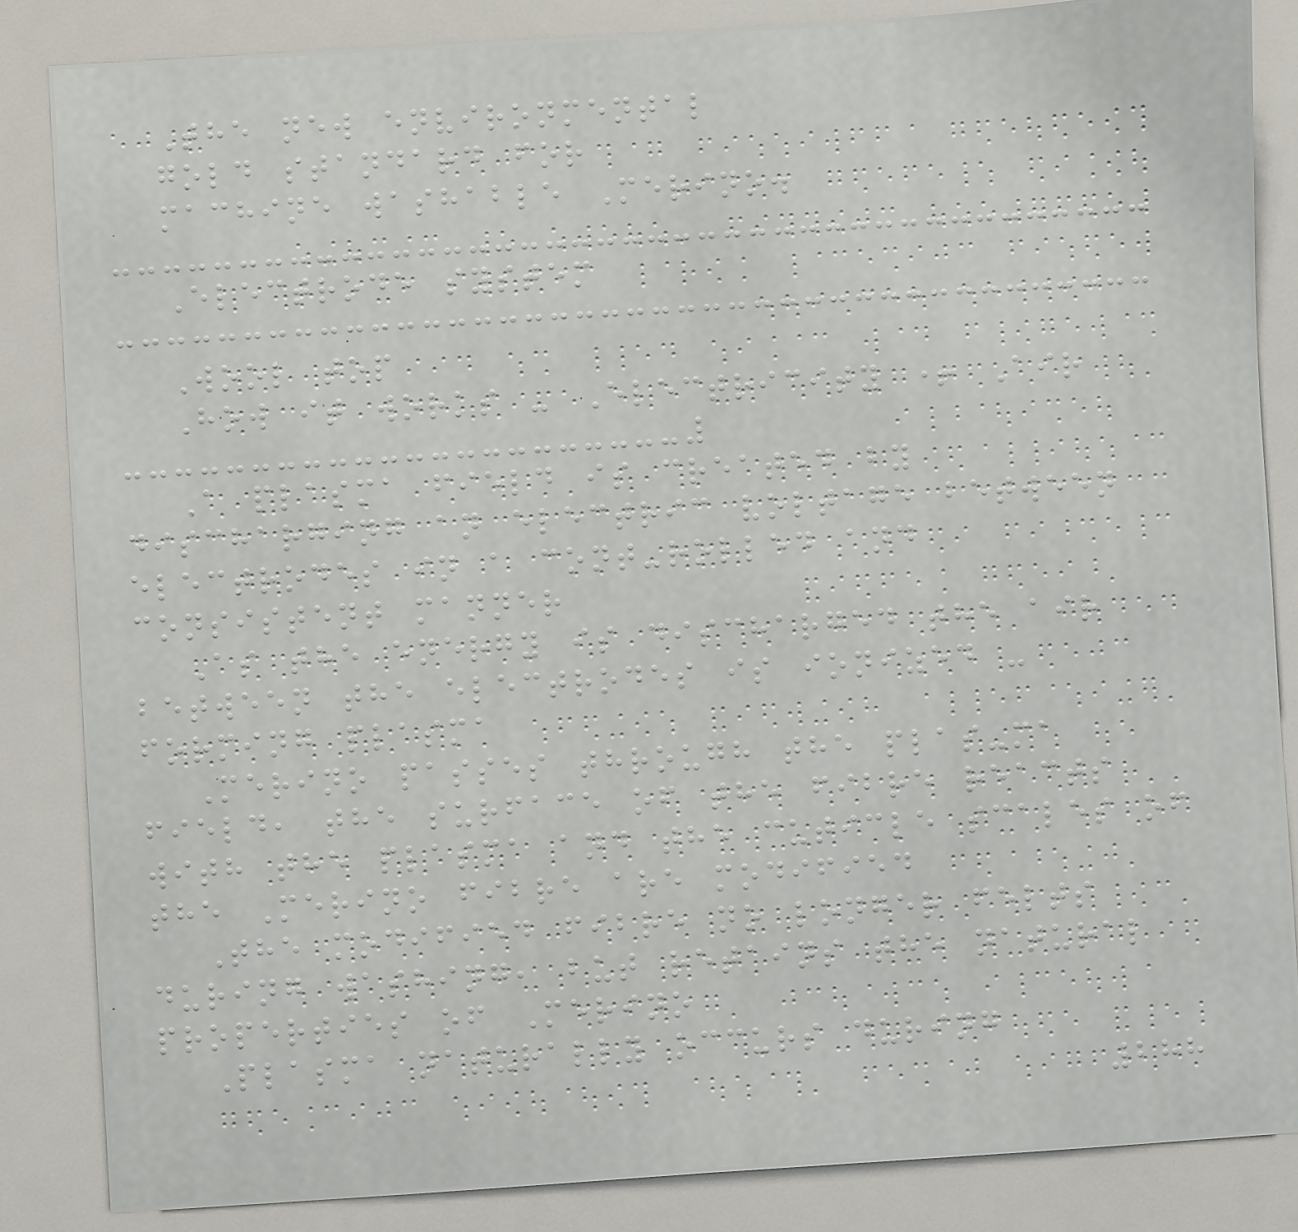The new environmental
gold standard for
machine washable Merino.
Electrode system
Wool top
How it works - Electricity + Air
A plasma field is created by
discharging an electric voltage between
electrodes in a cont-rolled and
consistent manner
As the energy is discharged the air
between the electrodes is ionized -
forming plasma
Merino passes through the plas-ma
field, the surface of the fibre reacts
with the plasma and the cuticle scales of
the Merino fibre are modified
The modified fibre no longer felts
during washing, but retains the natural
properties of Merino
Plasma naturally occurs during
288
